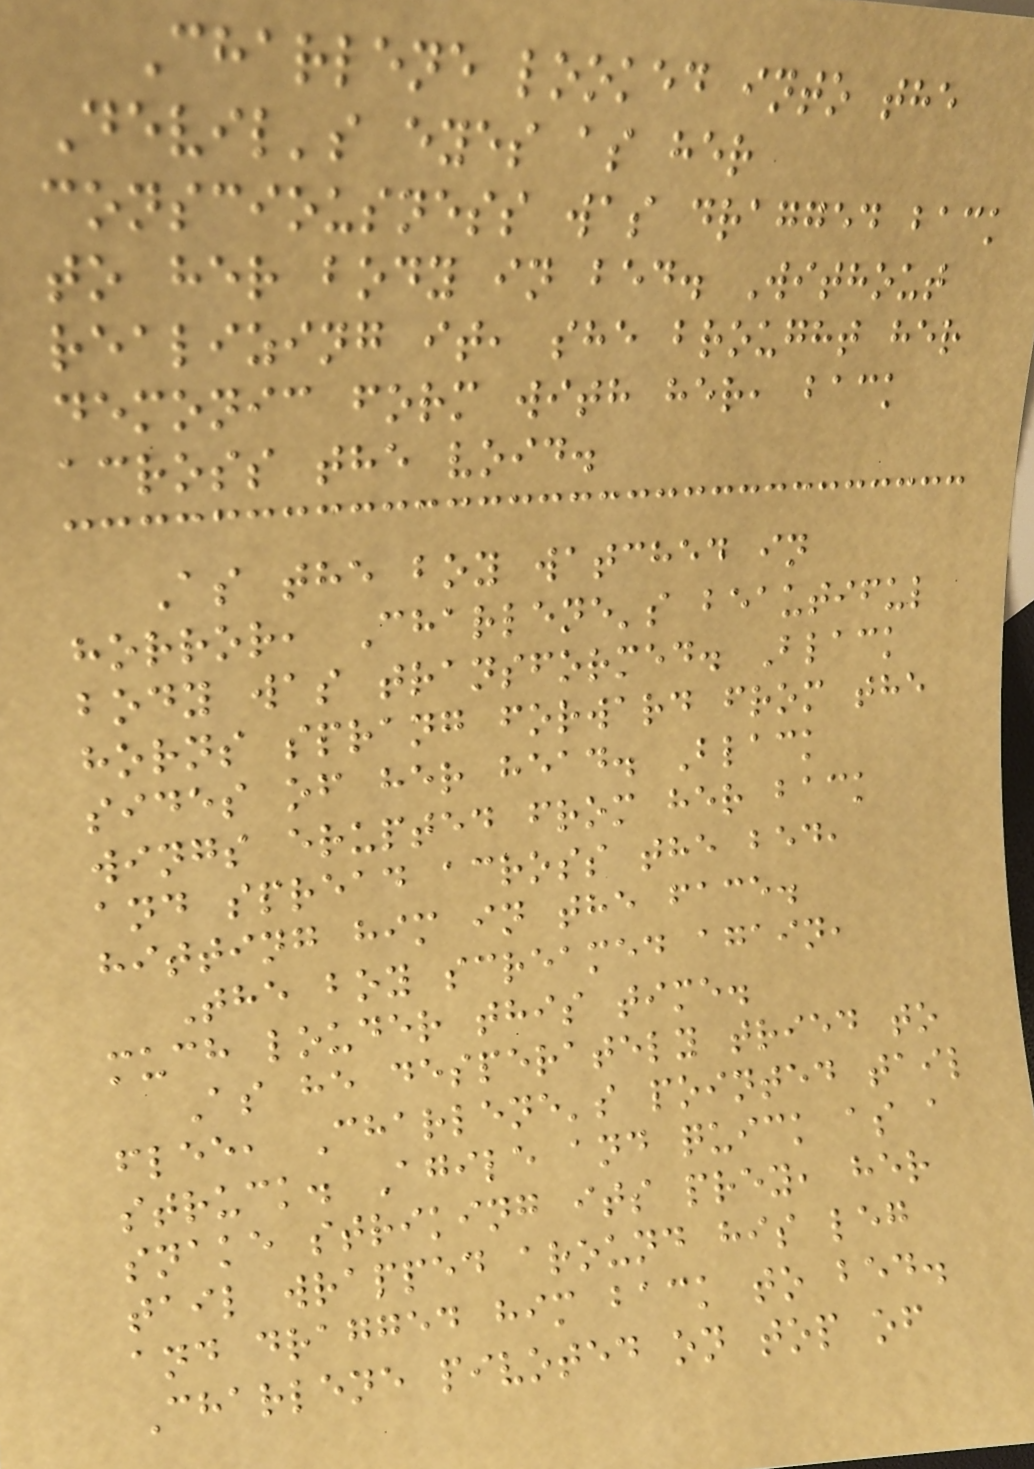Charlene looked into the
Devil's eyes as her
consciousness was dragged back
to her body in bed. Without
realizing it, she brought her
demonic form with her, back
across the void.
As the boy watched in
horror, Charlene's beautiful
body was transformed. Black
horns sprang forward from the
sides of her head. Black
wings erupted from her back
and spread across the bed,
hitting him in the face.
The boy screamed again,
much louder this time.
As he desperately tried to
flee, Charlene's pointed tail
struck. Agile and quick as a
snake striking its prey, her
tail wrapped around his leg
and dragged him back to bed.
Charlene pivoted on top of
